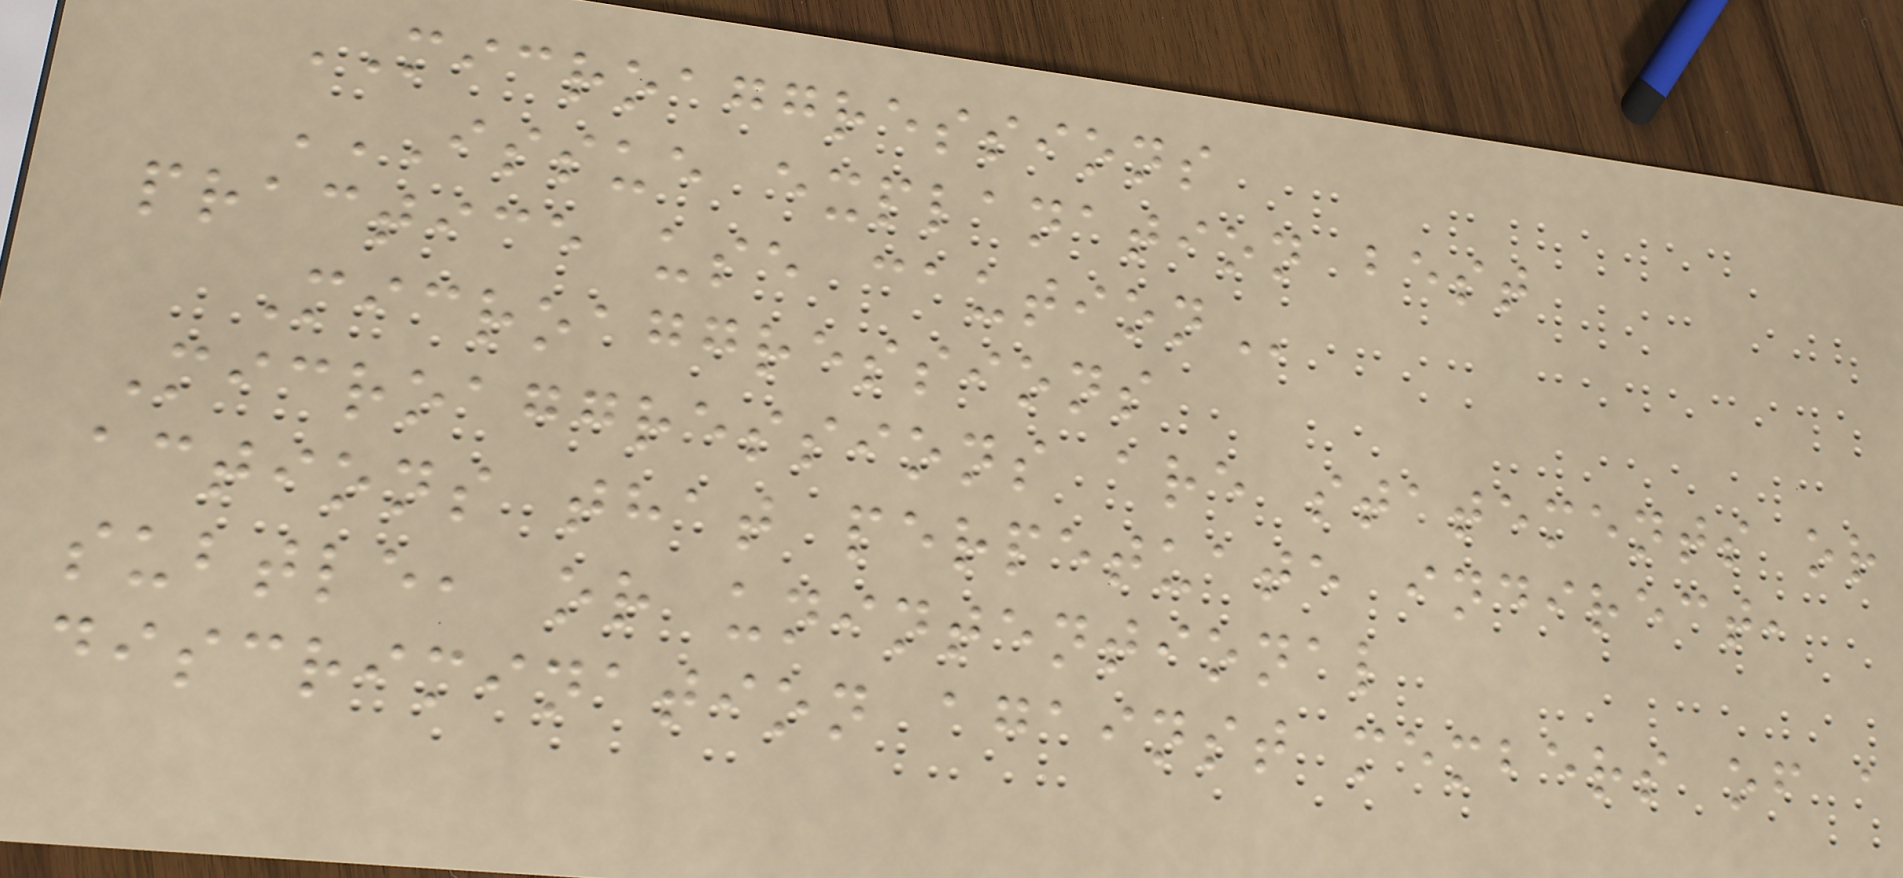MICROAGGRESSIONS
ISSUE EXPLANATION BEST
PRACTICE USE CAUTION
Microaggressions
Microaggressions are statements or
actions that perpetuate indirect,
subtle, or unintentional
discrimination against members of a
